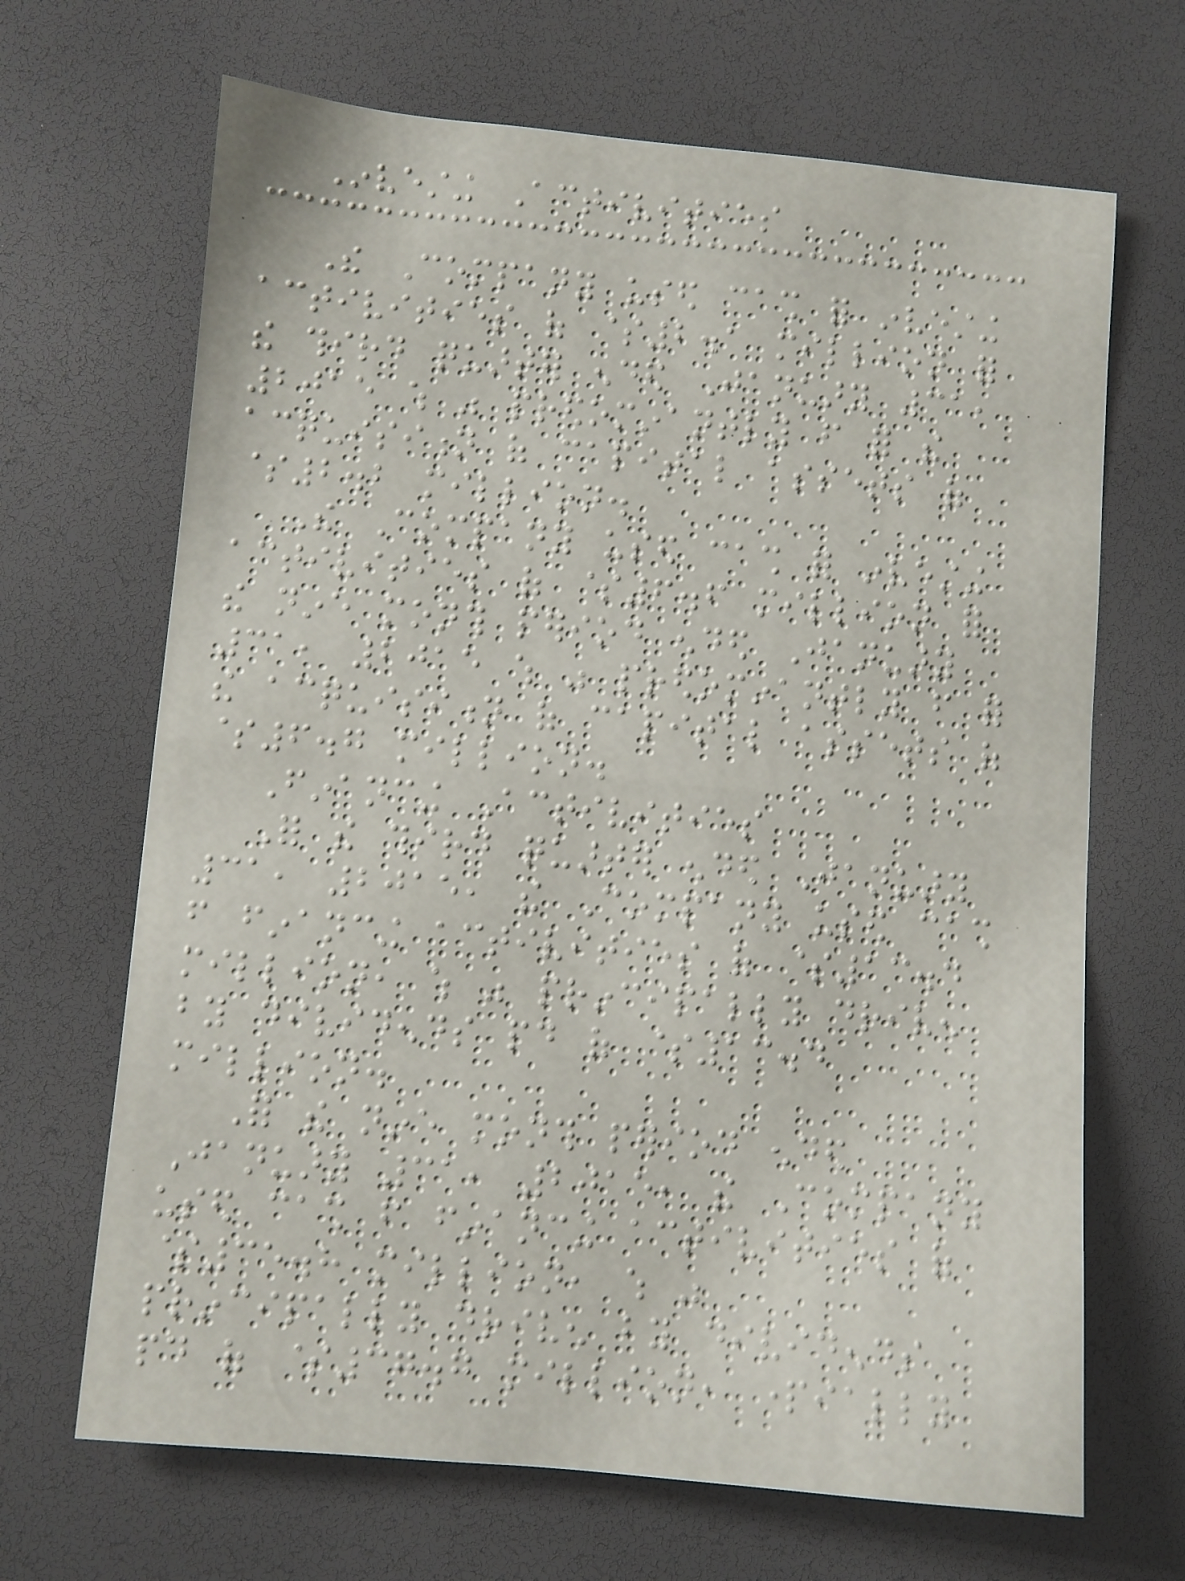Investing Activities
The Company used cash for investing
activities of $2.1 million for
the third quarter ended January 31,
2015 which was predominantly from for the
acquisition of capital assets of
$2.2 million.
The Company used cash for investing
activities of $6.6 million for
the nine month period ended January
31, 2015 which was predominantly from for
the acquisition of capital assets of
$6.7 million.
Financing Activities
For the third quarter ended January
31, 2015, the Company used cash
from financing activities of $13.4
million, which was principally driven
by dividends paid of $13.4
million.
For the nine month period ended
January 31, 2015, the Company
used cash from financing activities of
$35.8 million, which was
principally driven by dividends
paid of $37.7 million, partially
